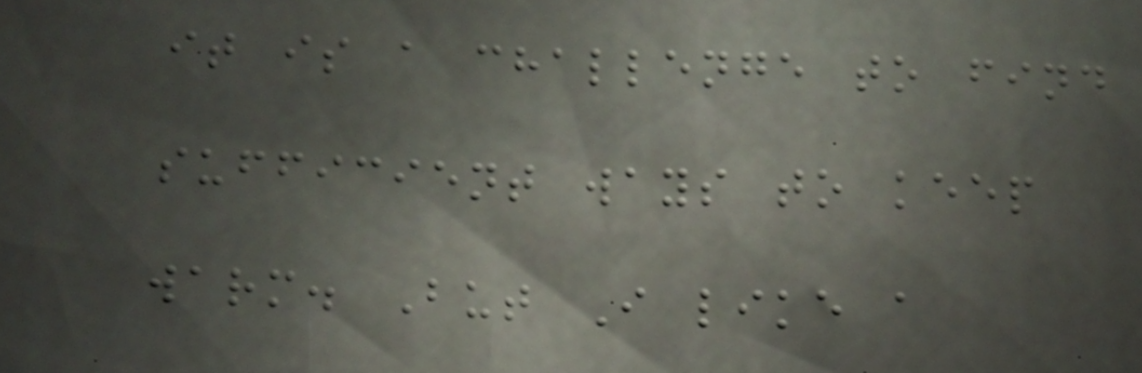it is a challenge to find
sufficient ways to keep
warm. But I like a
